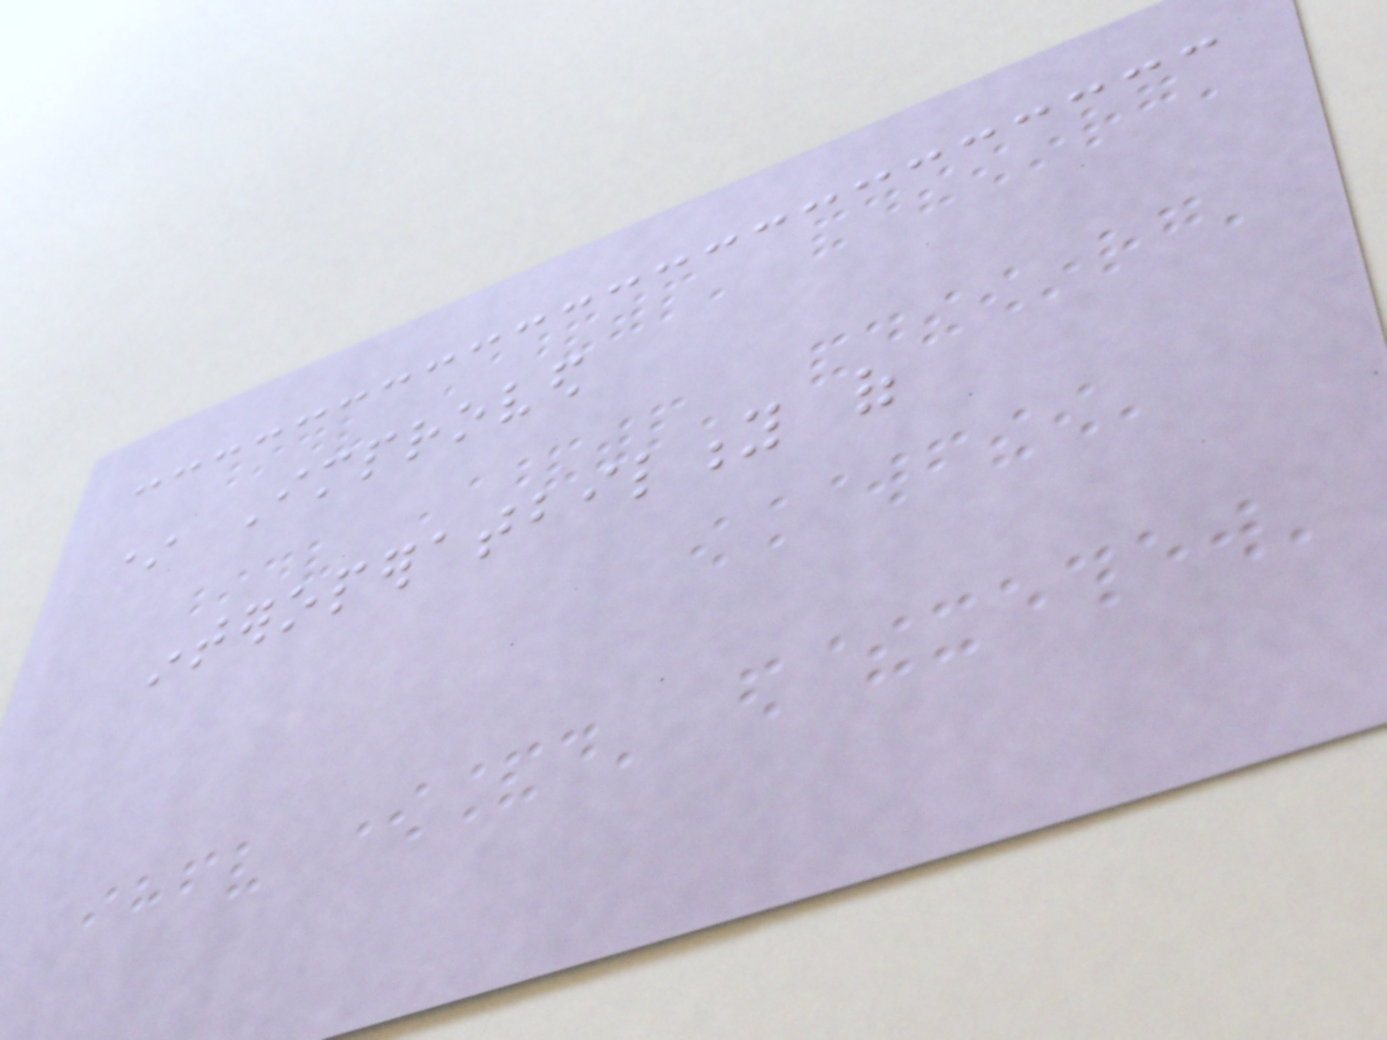* Improved
interoperatbility of
